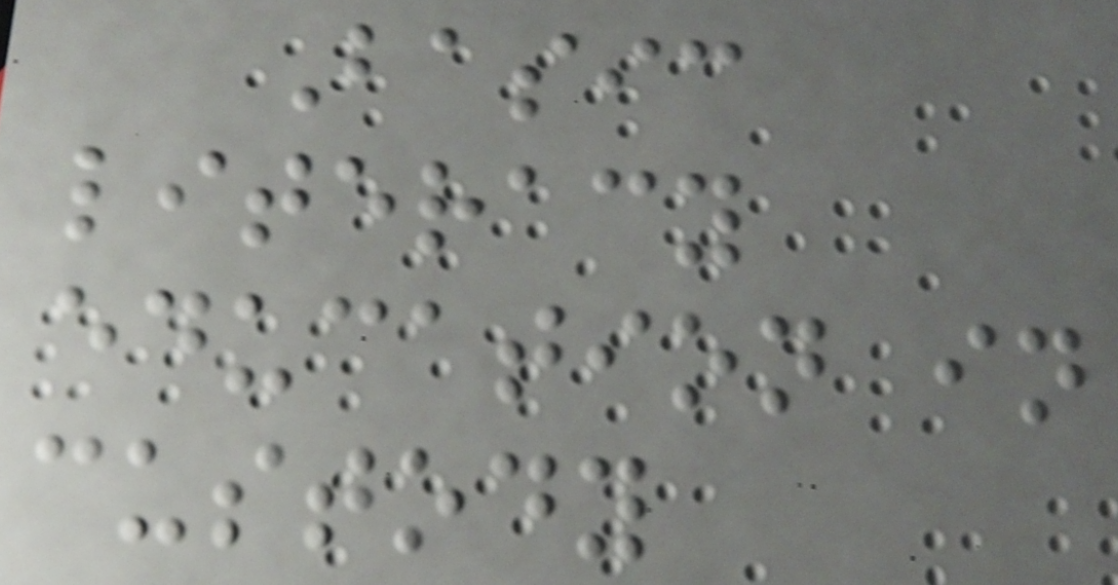Basic
literacy
education in
custody
